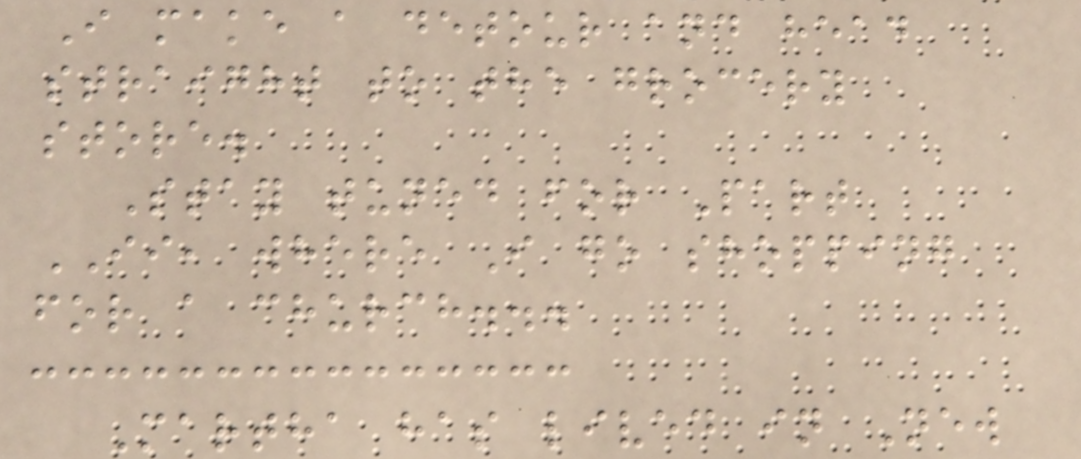I make a detour and head
straight to the grocery
store.
Stay tuned for Part
II, where I go shopping
for a church...
Martha has lived in New
